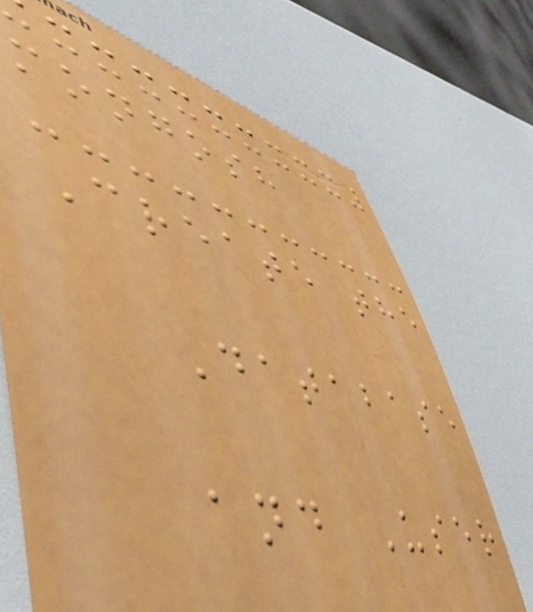mongosh
Create the
Database
and User
